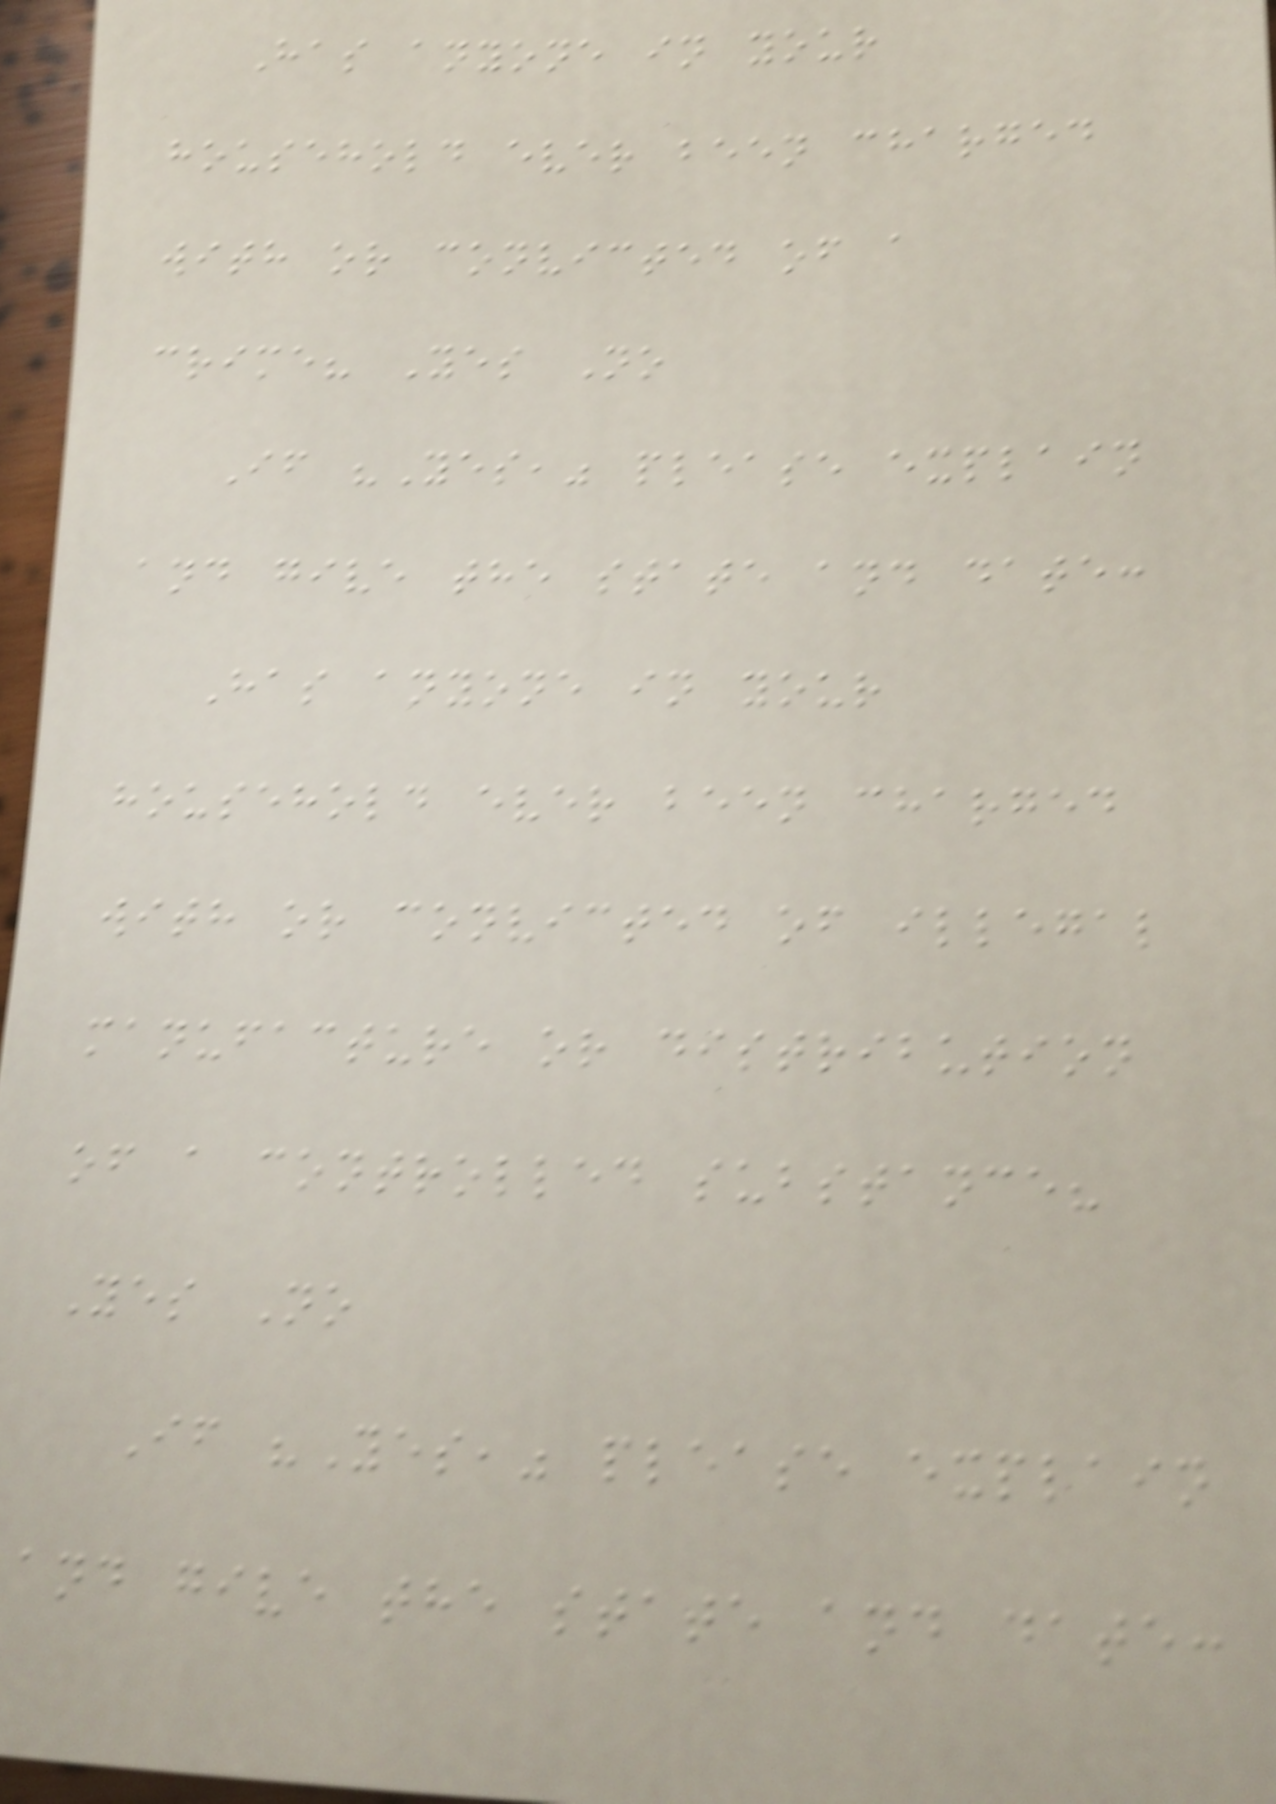Has anyone in your
household ever been charged
with or convicted of a
crime? Yes No
If "Yes," please explain
and give the state and date:
Has anyone in your
household ever been charged
with or convicted of illegal
manufacture or distribution
of a controlled substance?
Yes No
If "Yes," please explain
and give the state and date:
